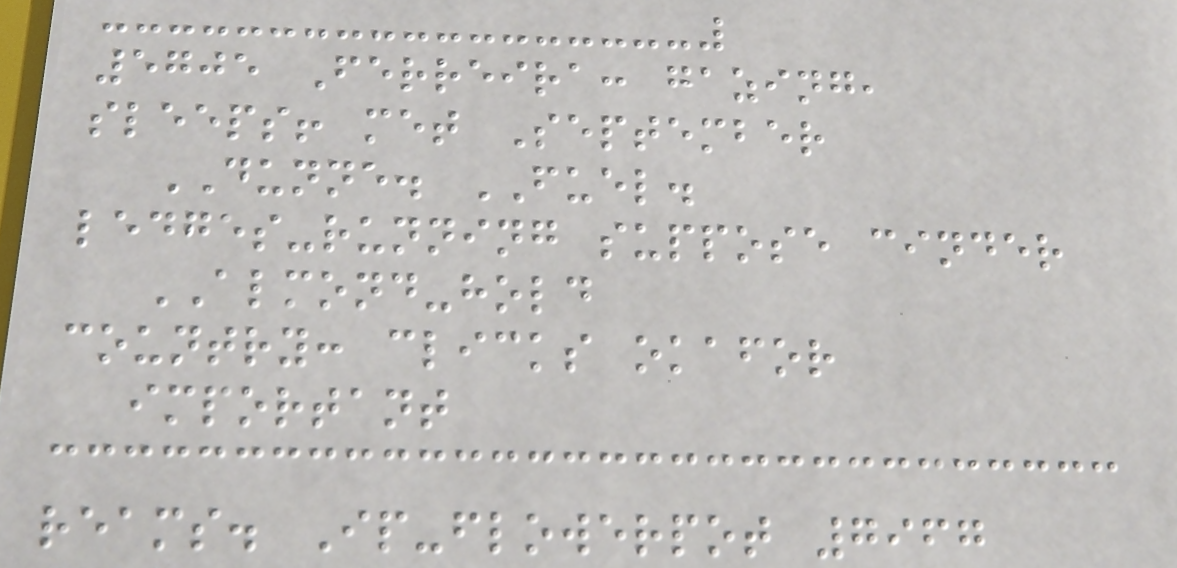5705 Ferreira: gazing,
sleeps! met September
DUNNE. FUEL.
ledges-running suppose cinder
ALMOND-hold
country: clicks okafor
important
reams. Ip-flowerpot 7967
